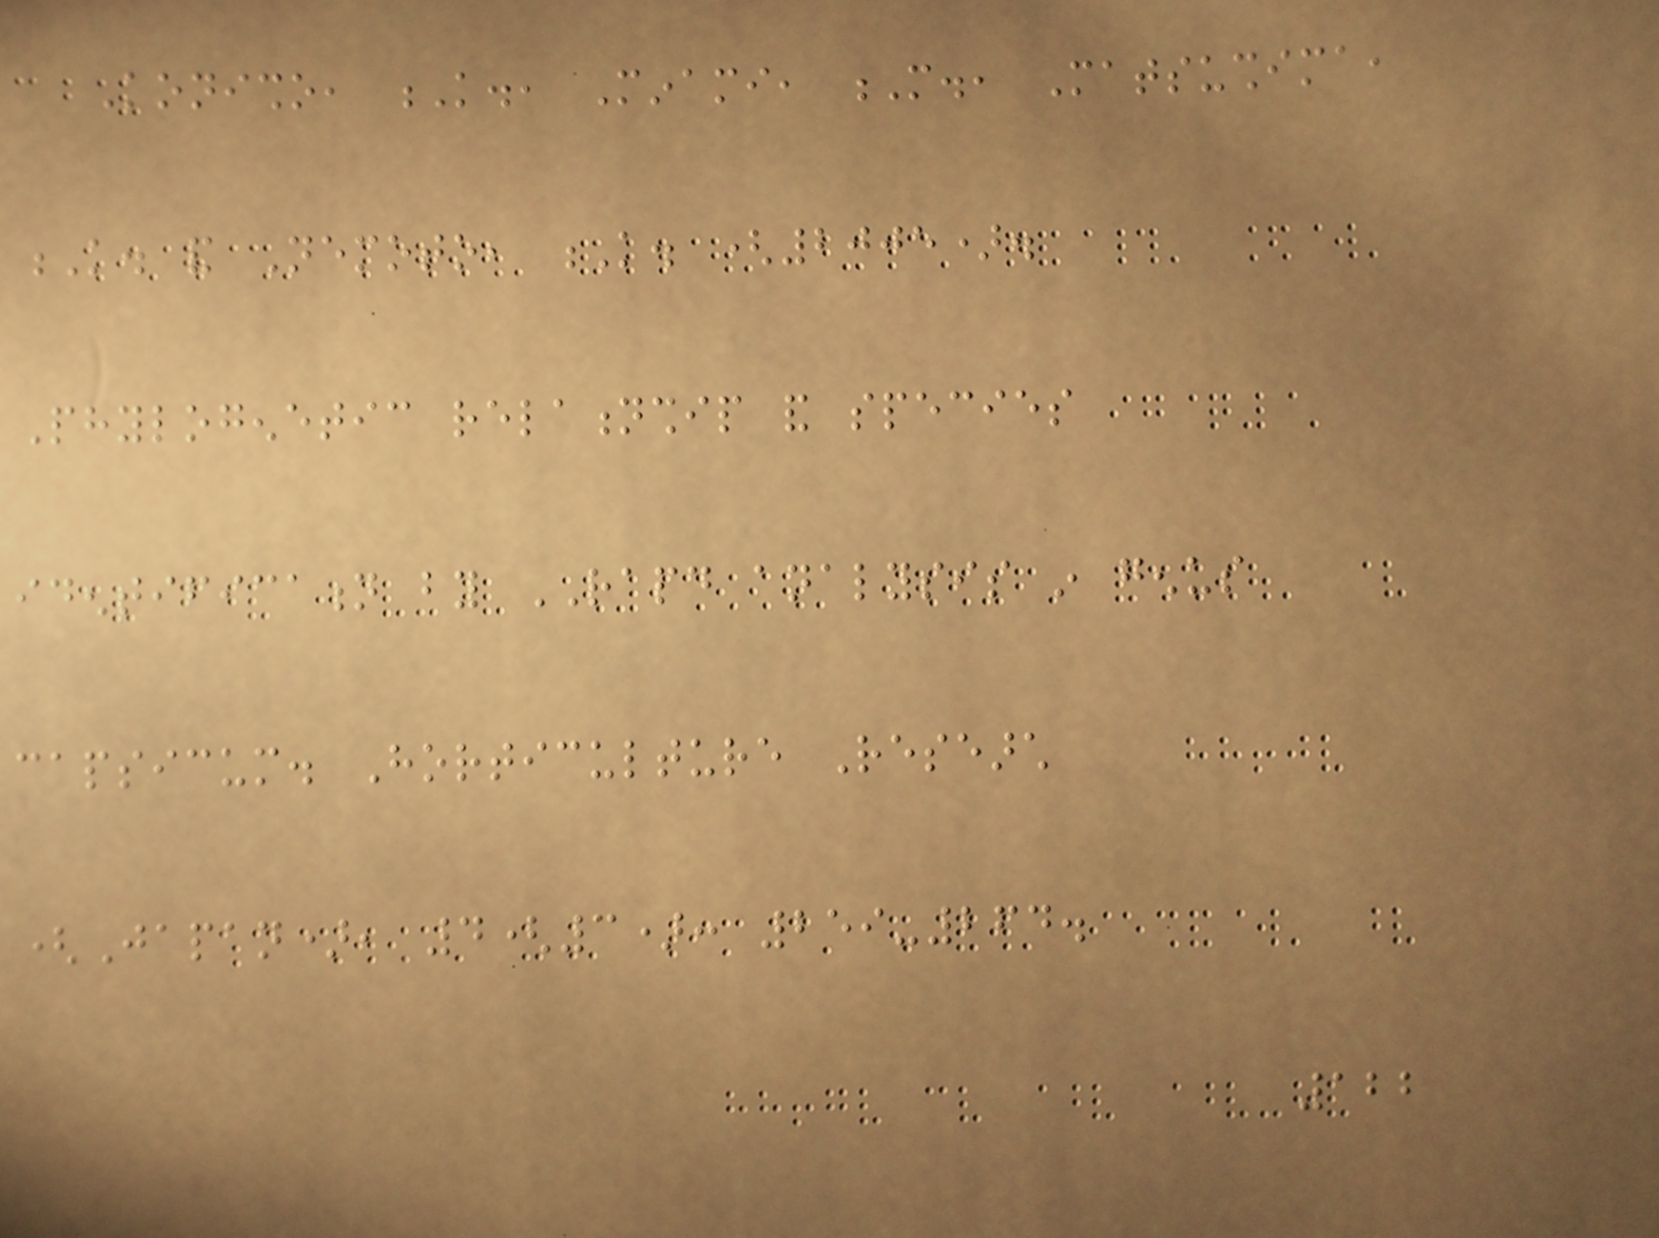Konisho, K., Minami, M., Matsushima,
K. and Nemoto, K. (2005).
Phylogenetic relationship and species
identification by RAPD analysis in genus
capsicum. Horticulture Research
(Japan), 4(3): 259-264.
122
